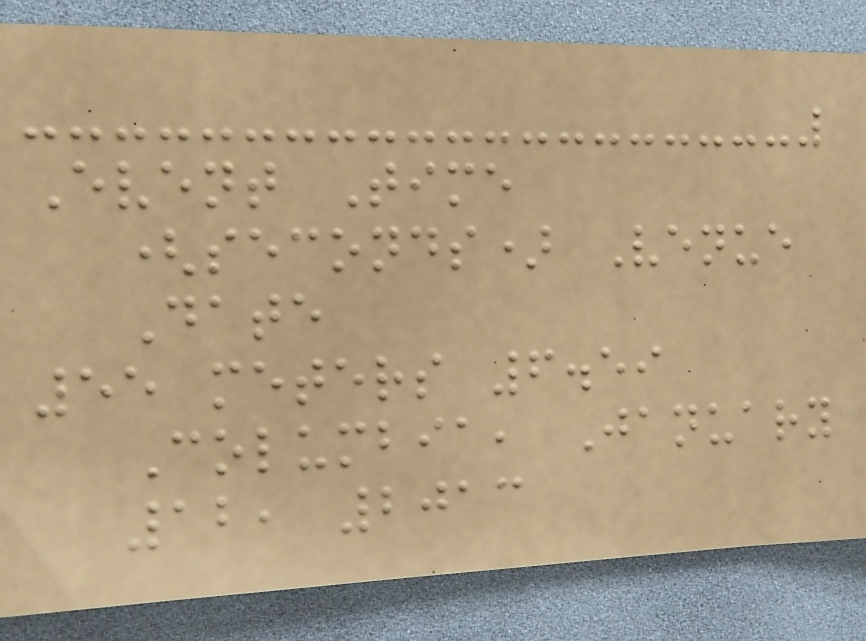Event Time
(seconds) Venue
Date
55 meters 6.59
Columbia, January
12, 2013
